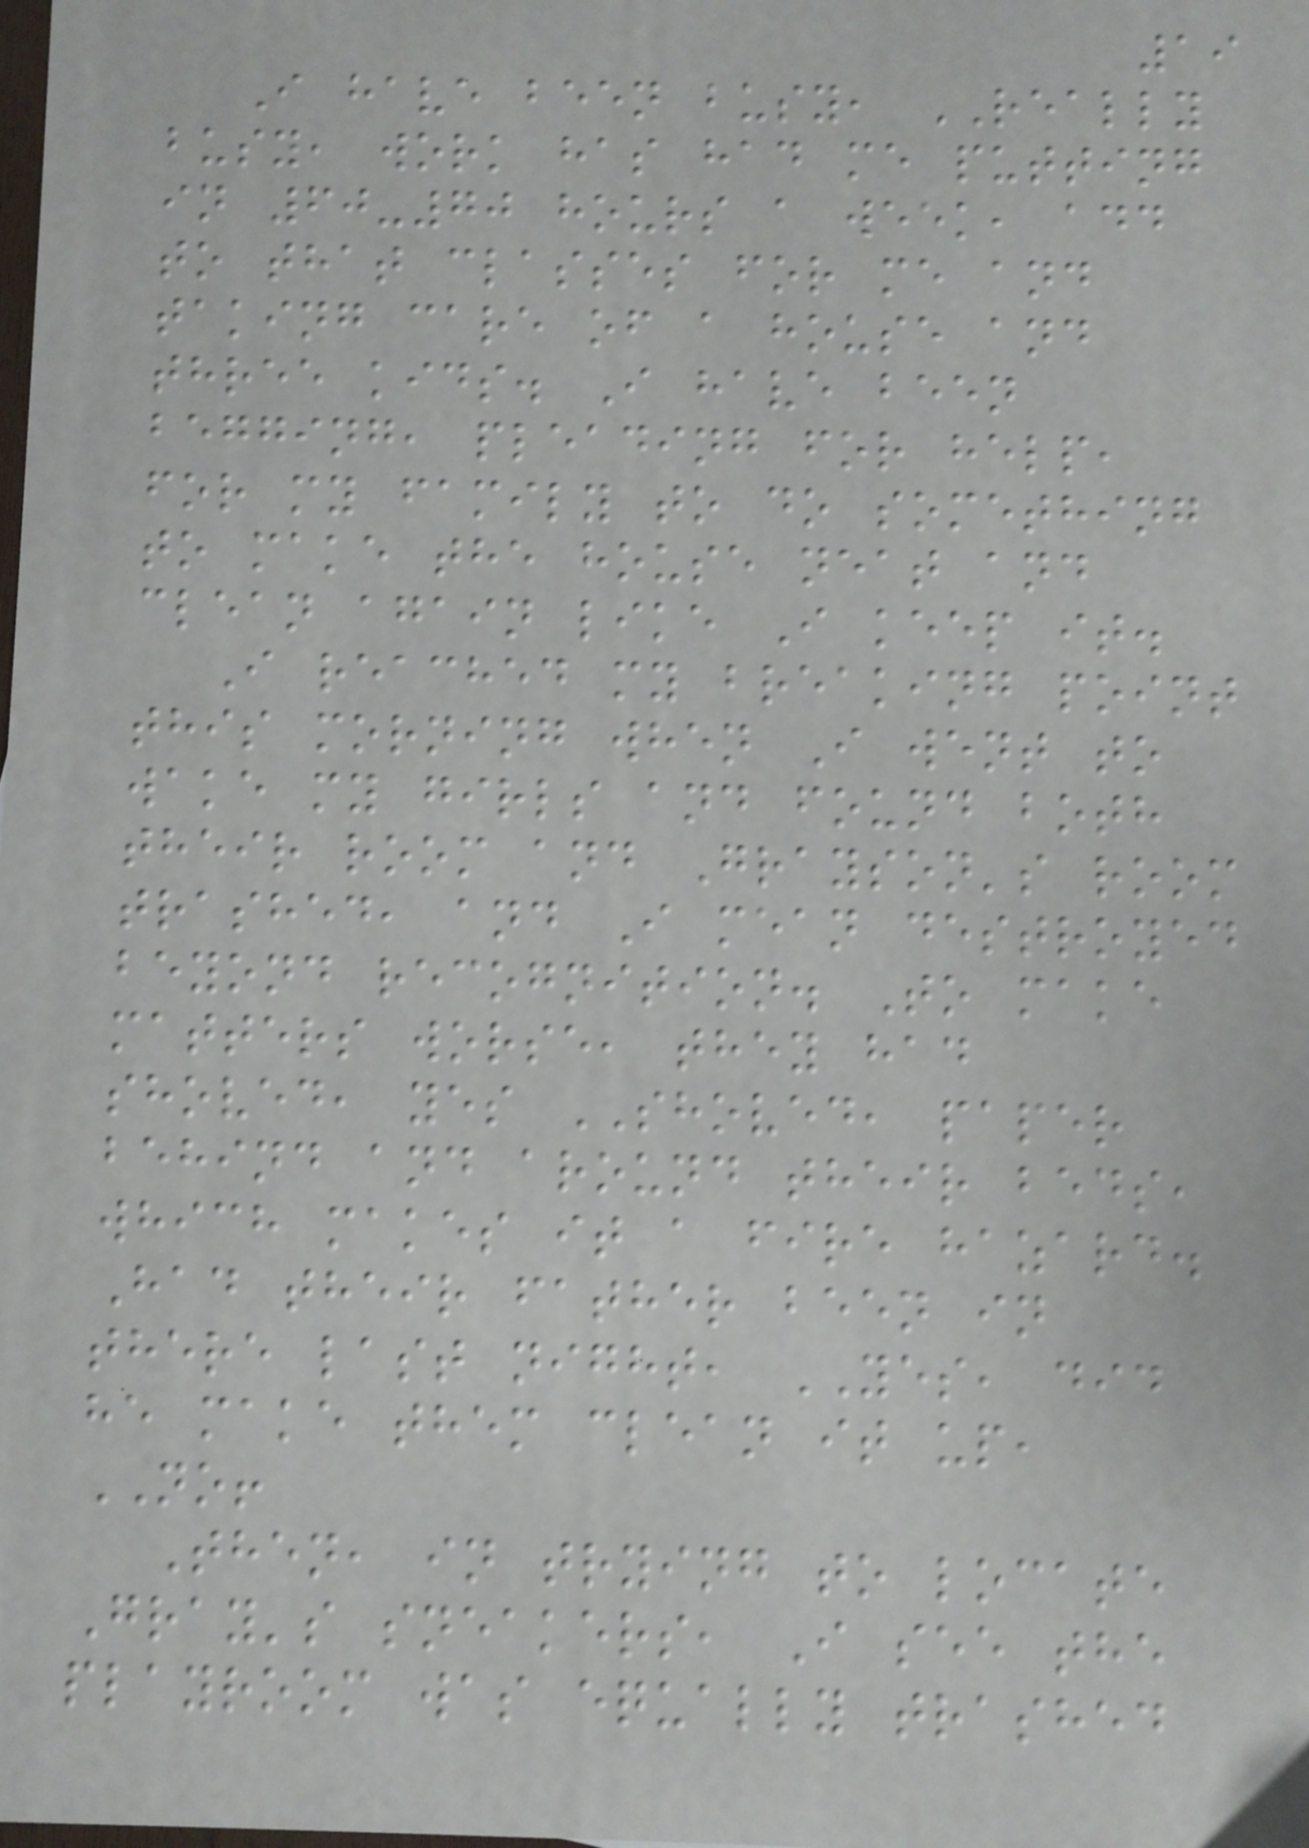19
I have been busy, REALLY
busy, work has had me putting
in 60-70 hours a week, add
to that classes for me and
taking care of a house and
three kids. I have been
begging, pleading for help,
for my family to do something
to make the house neat and
clean again like I keep it.
I reached my breaking point
this morning when I went to
wake my girls and found both
their room and Grayson's room
trashed, and I mean destroyed
beyond recognition. To make
matters worse, they had
shoved, yes SHOVED, paper
behind and around their beds,
which makes it a fire hazard.
Had their father been in
there last night, YES, did
he make them clean it up,
NO!
Then, in trying to locate
Gray's sneakers, I see the
playroom was equally trashed
